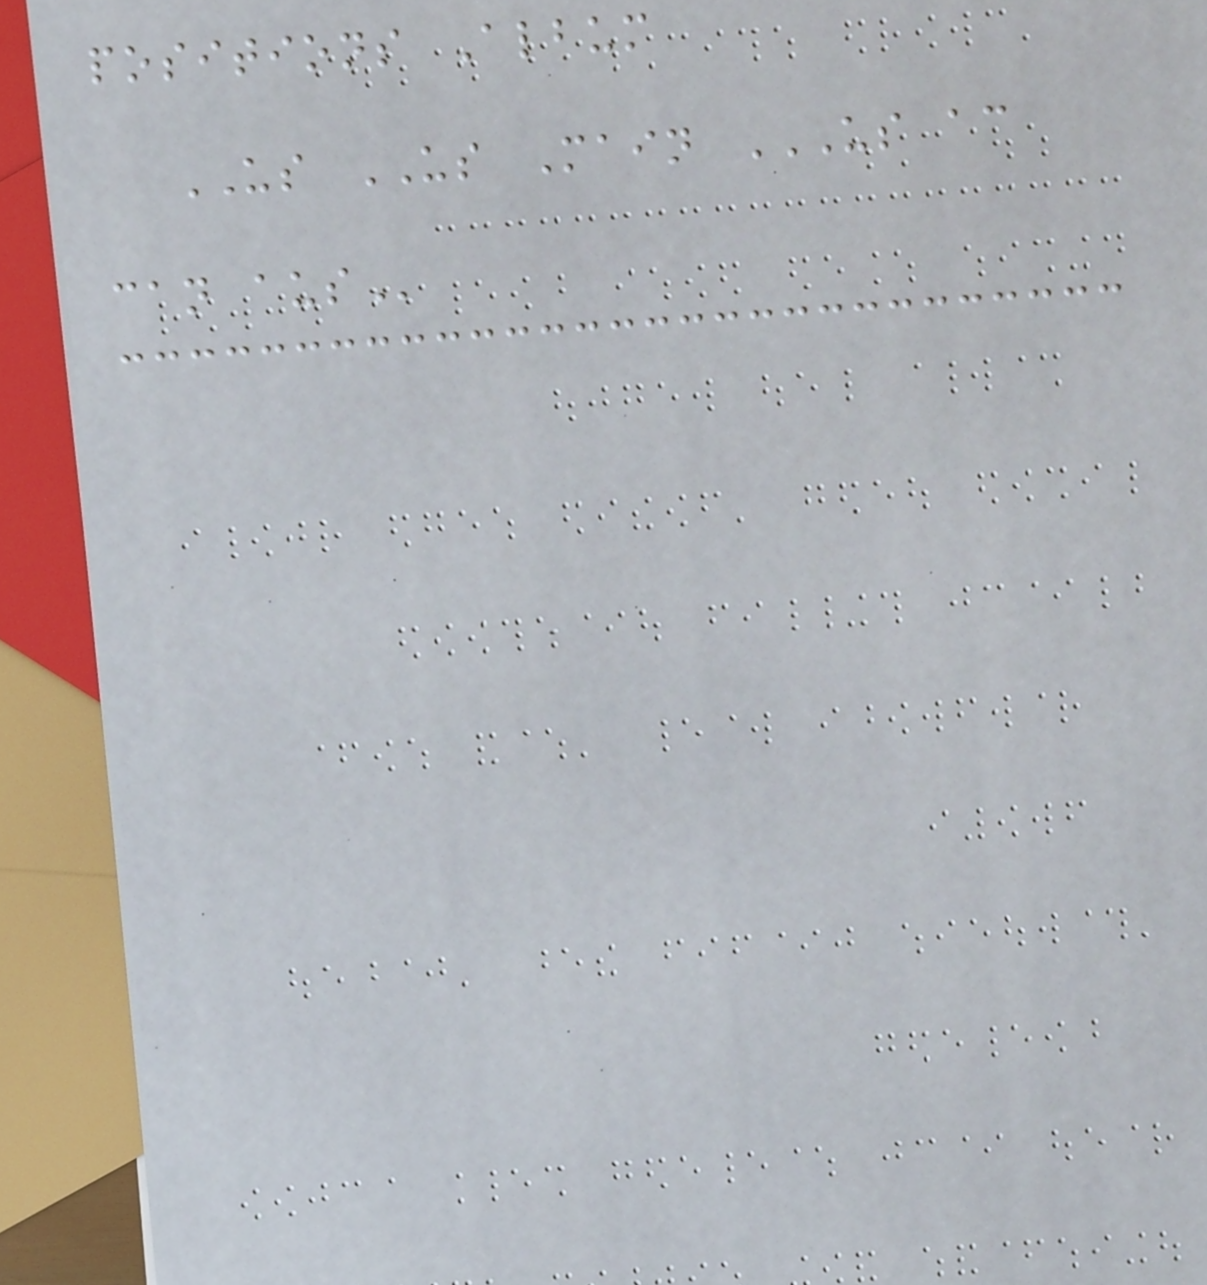positions Album
US US Main US AC
CAN AUS
